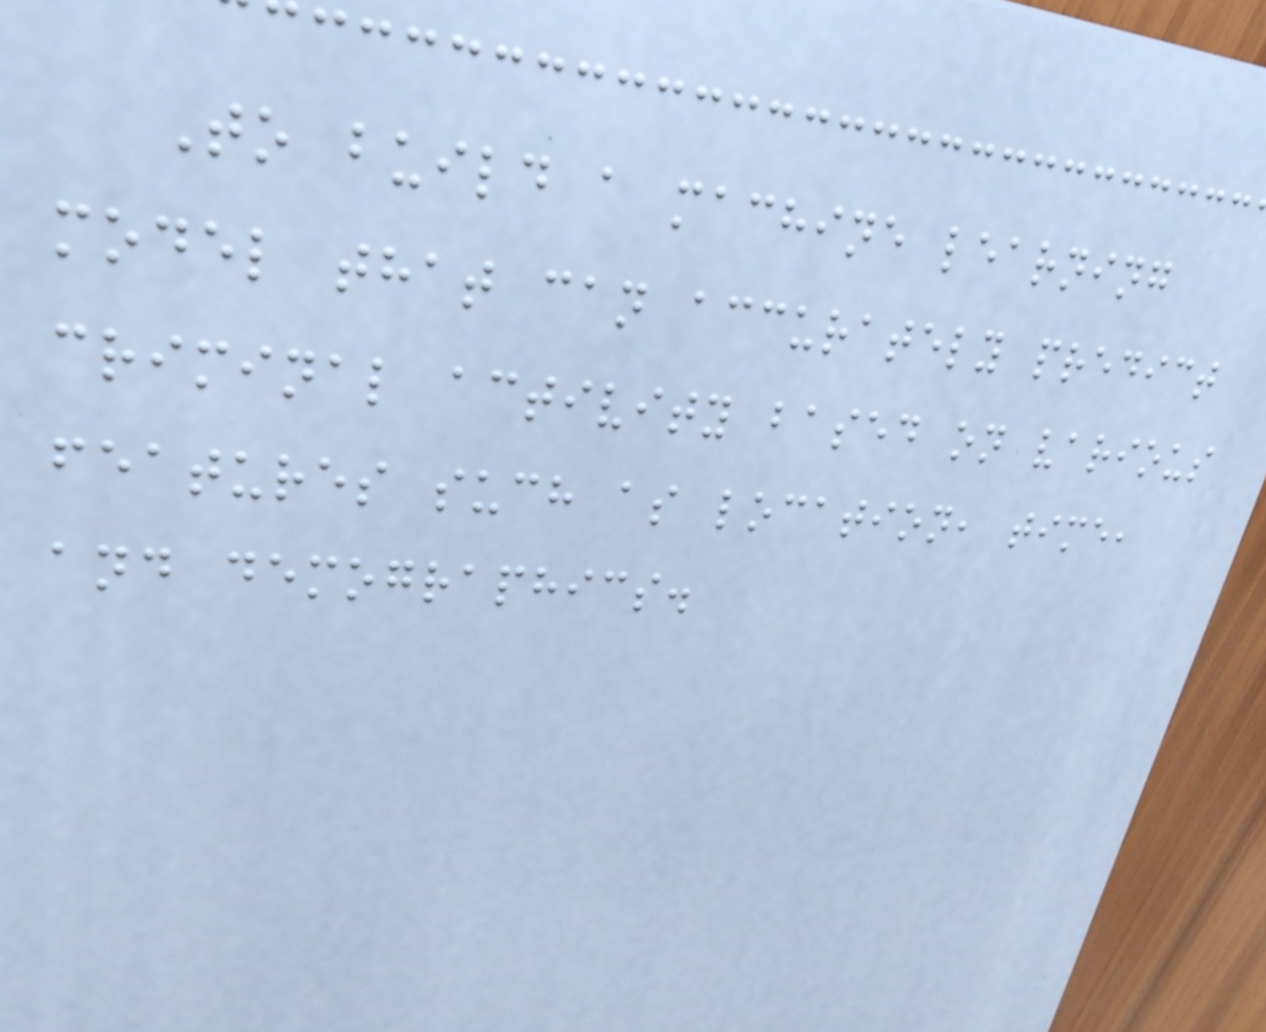To build a machine learning
model that can accurately predict
criminal activity based on various
features such as location, time,
and demographics.
